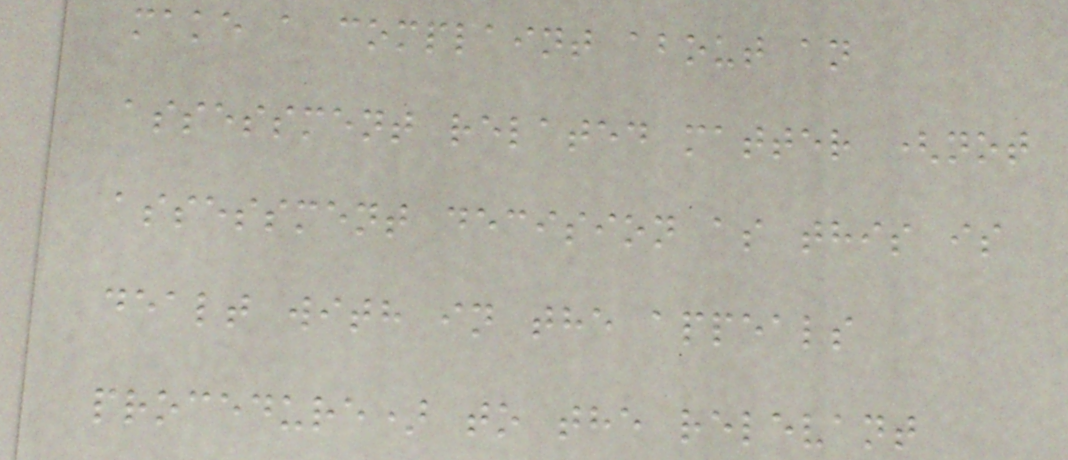make a complaint about an
assessment related matter (not
assessment decision as this is
dealt with in the appeals
procedure) to the relevant
